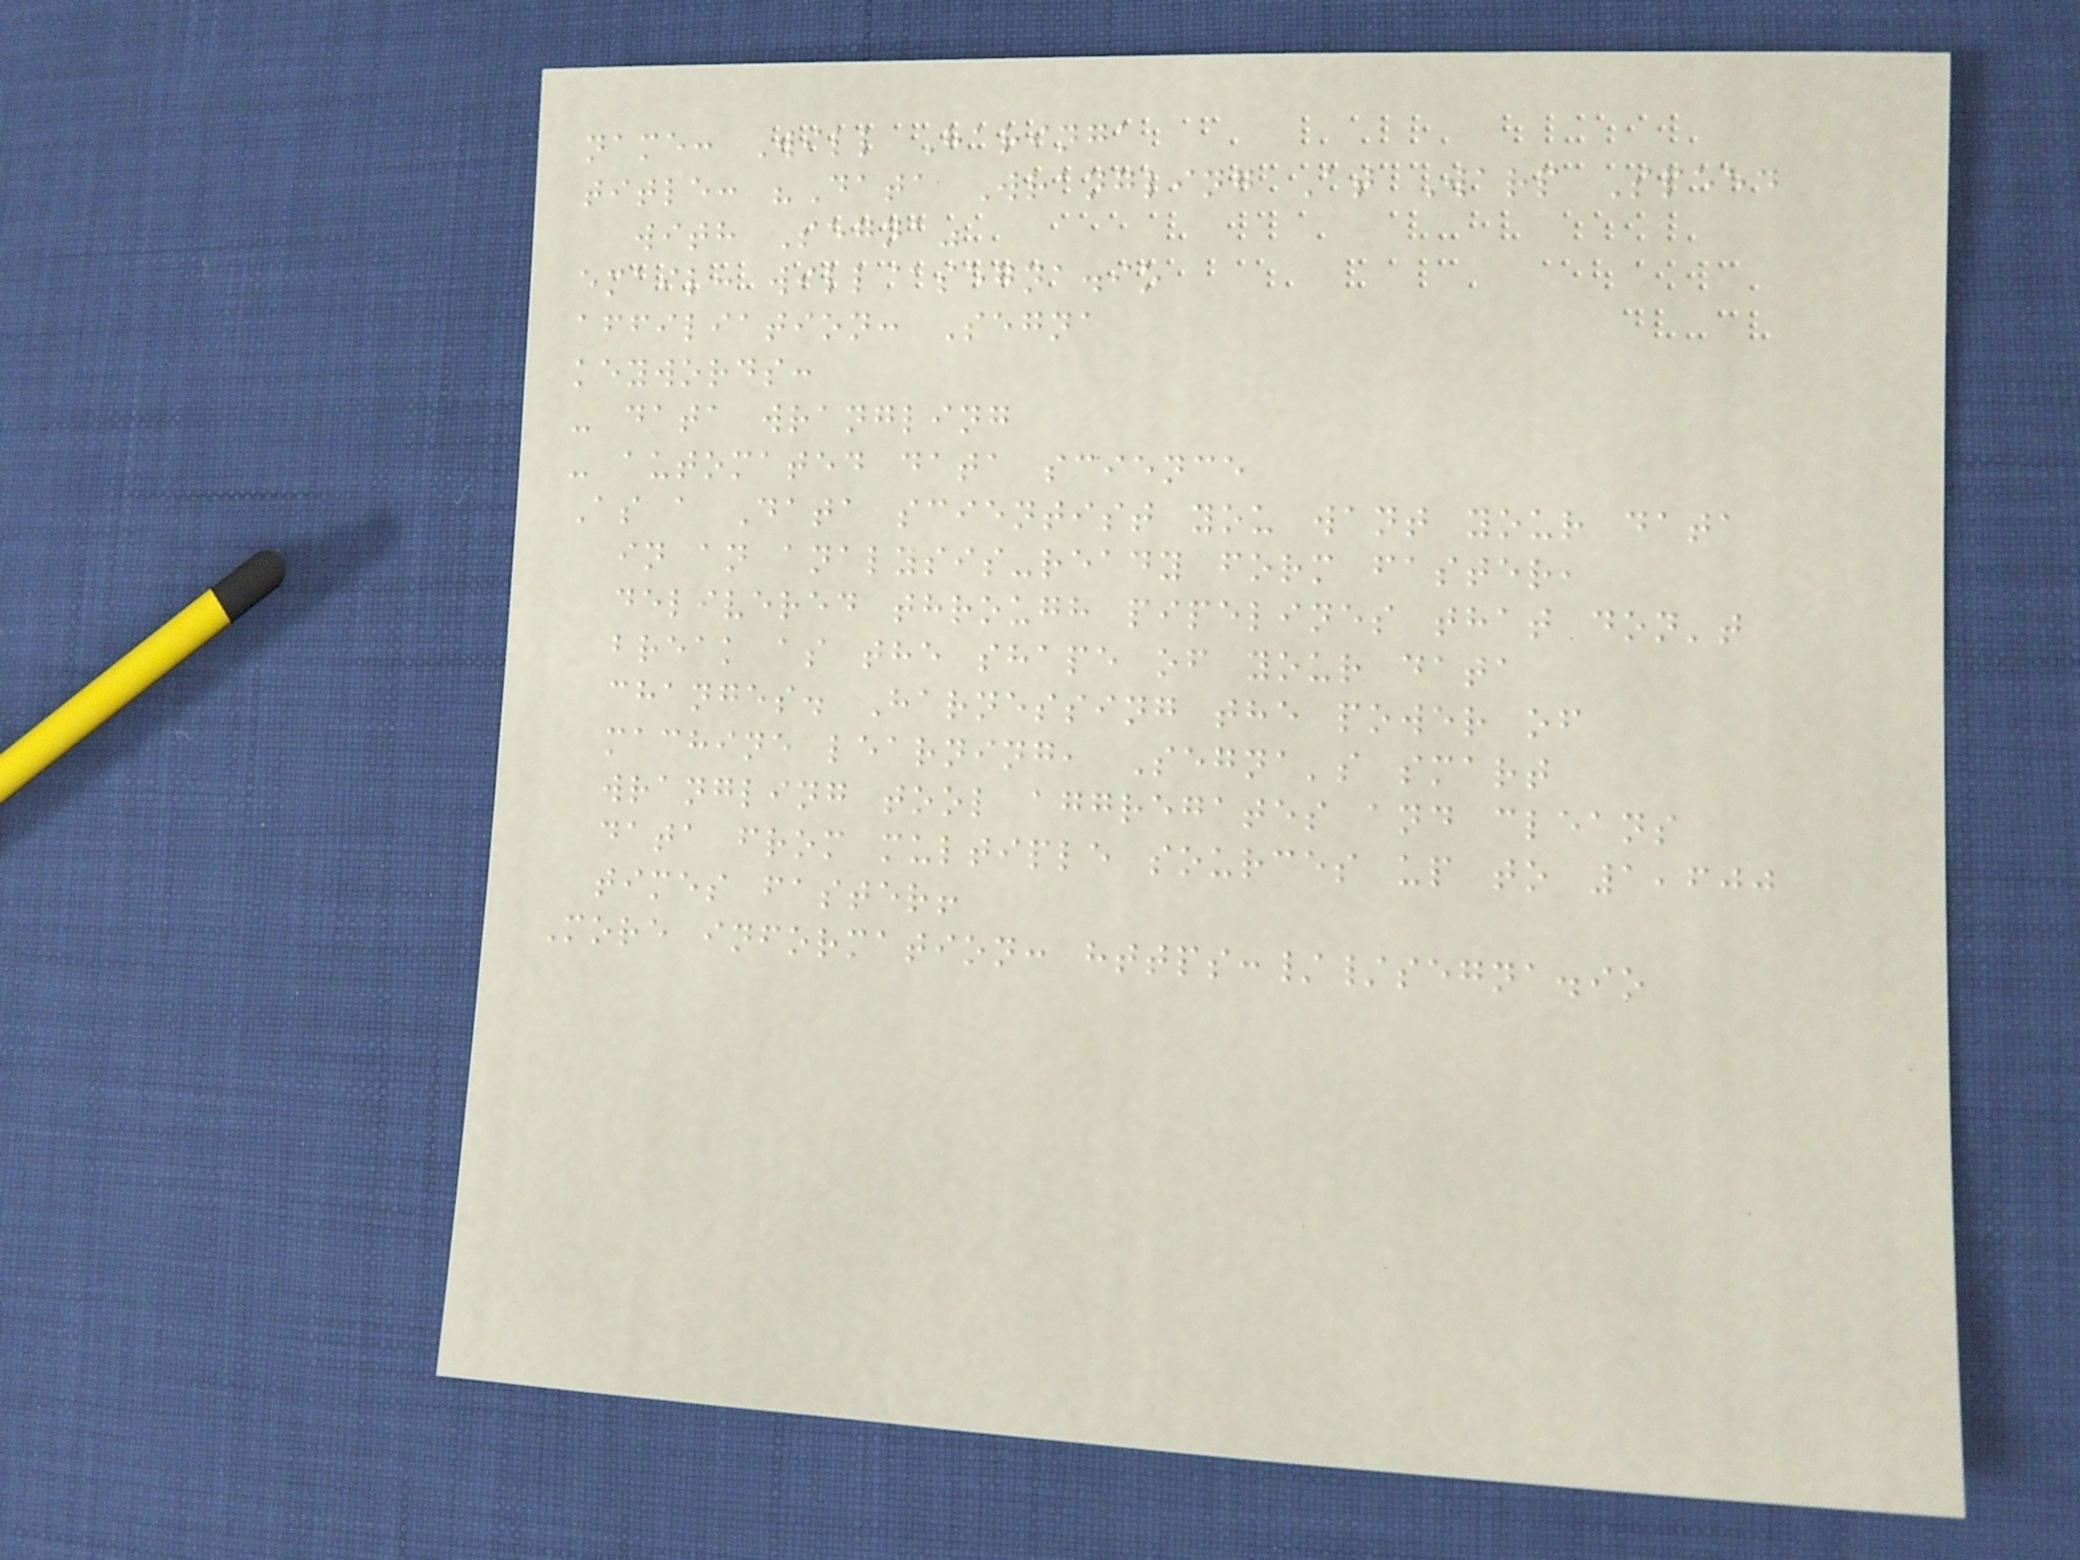name: Will Haringa
title: "Data Wrangling At Warp Speed
with Segna"
email: will@segna.io
affiliation: Segna
keywords:
- data wrangling
- automated data science
As a Data scientist you want your data
in an analysis-ready form faster,
delivered through pipelines that don't
break as the shape of your data
changes. Harnessing the power of
machine learning, Segna's smart
wrangling tool aggregates and cleans
data from multiple sources up to 1,600
times faster!
More information: https://segna.io
